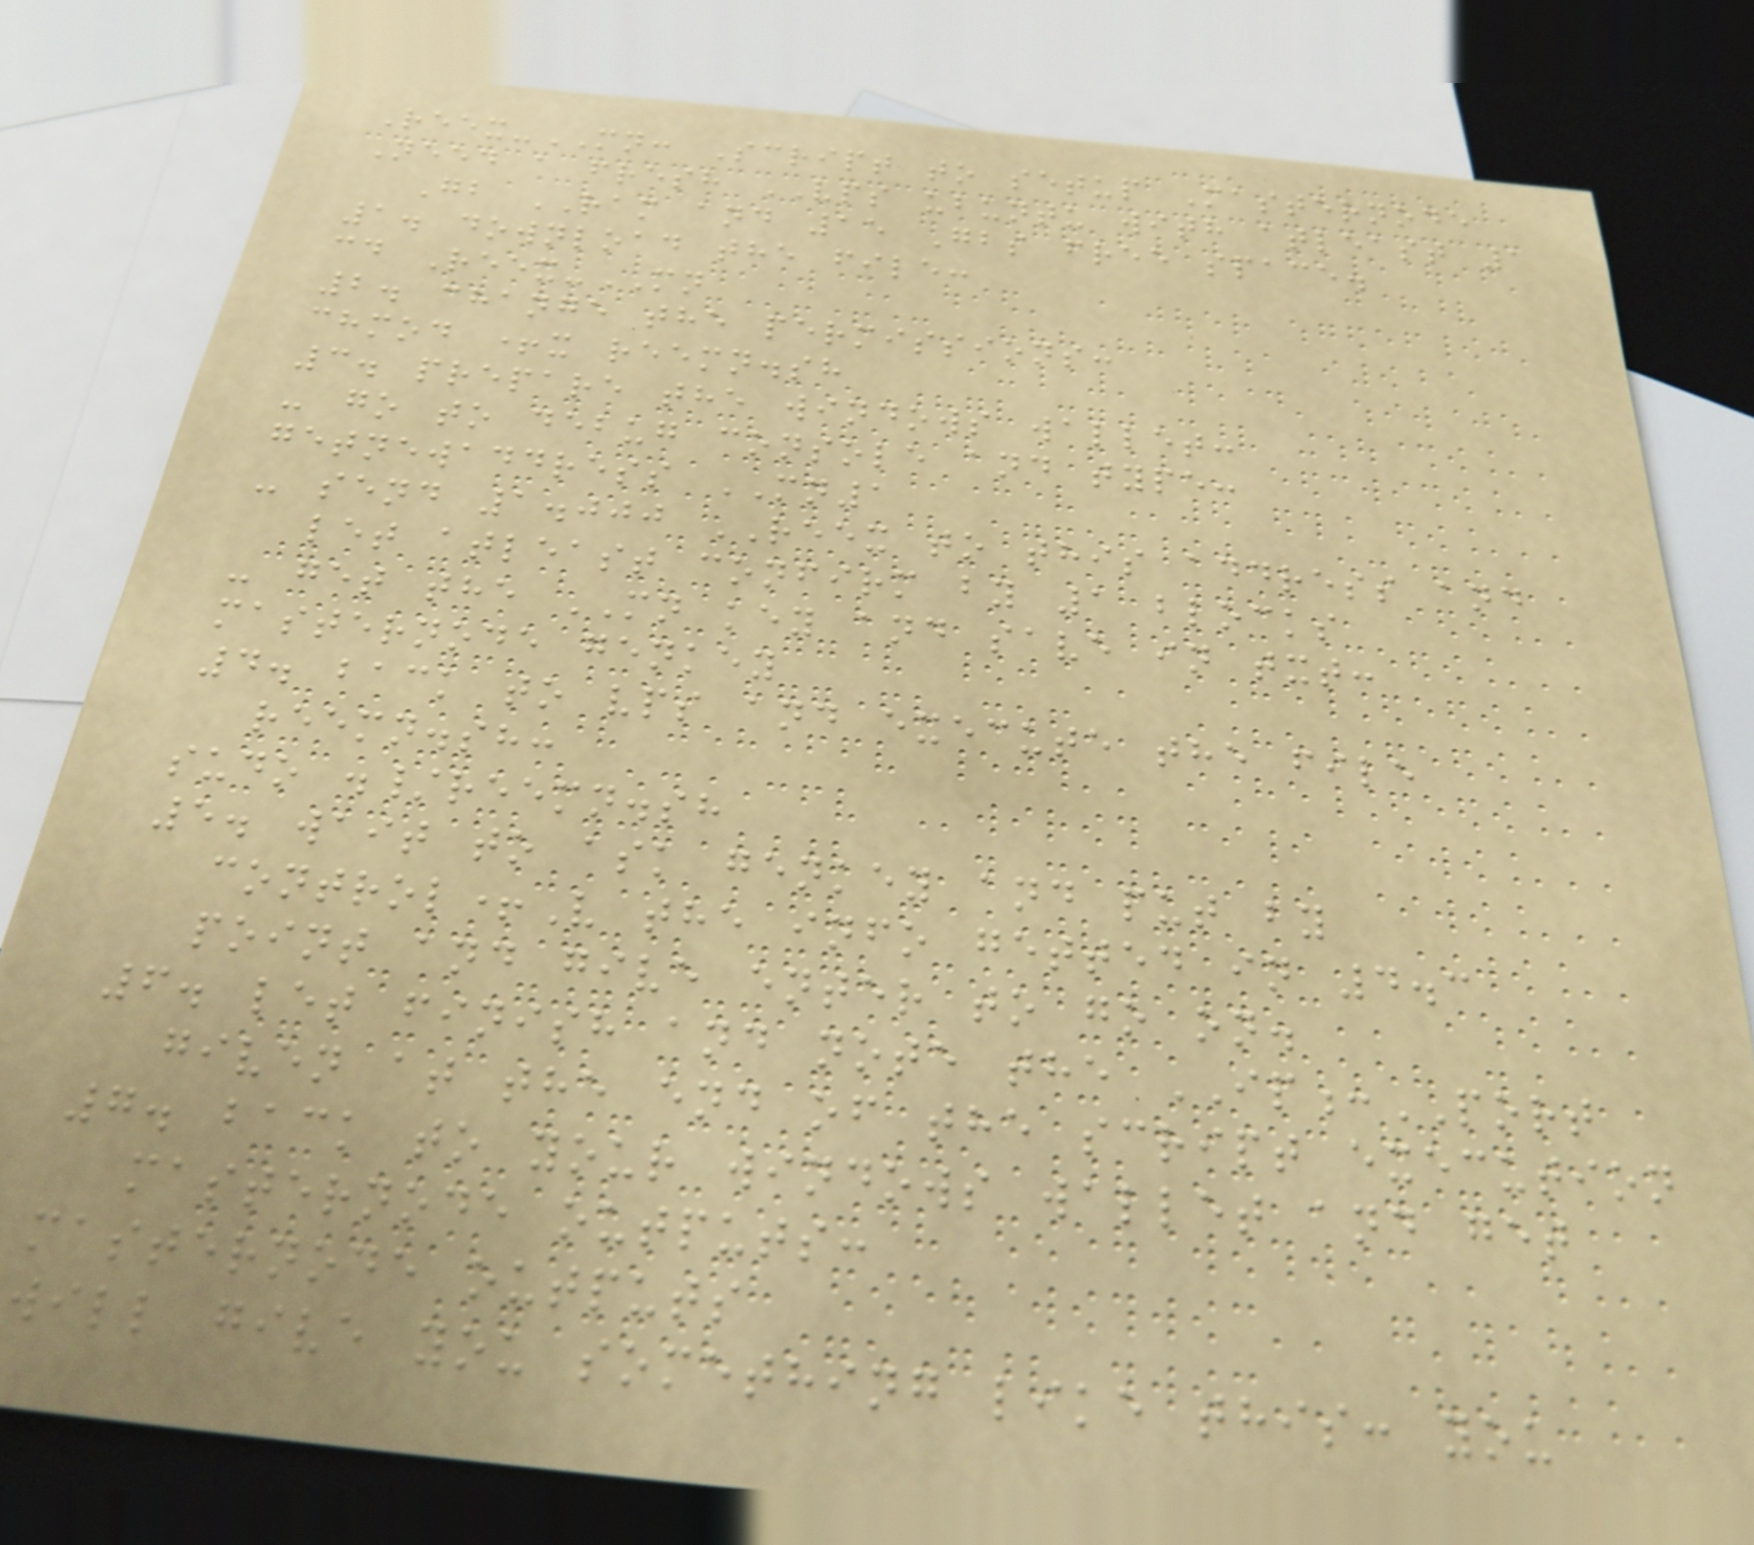Reex-MN: Script to setup Masternode
Need a fresh VPS ubuntu with atleast 1
Gb RAM and 15 Gbs free space.
1. download the file:
cd Reex-MN
2. change the permissions:
chmod +x reemn.sh
3. prepare the windows wallet:
- go to debug console and type:
getnewaddress MN1
- send 1.000 REEX to this address and
let atleast confirm by 1 blocks
- get the MN key and save in txt:
masternode genkey
4. back to vps and execute the file
reemn.sh:
sudo ./reemn.sh
5. wait to ask genkey and put by
control+V the info getted in 4.3
point and give enter to go on.
6. let finish and note the IP:PORT
given at the end of the script execution
7. back to your windows wallet and get
masternode outputs:
masternode outputs
will give you something like this: you
